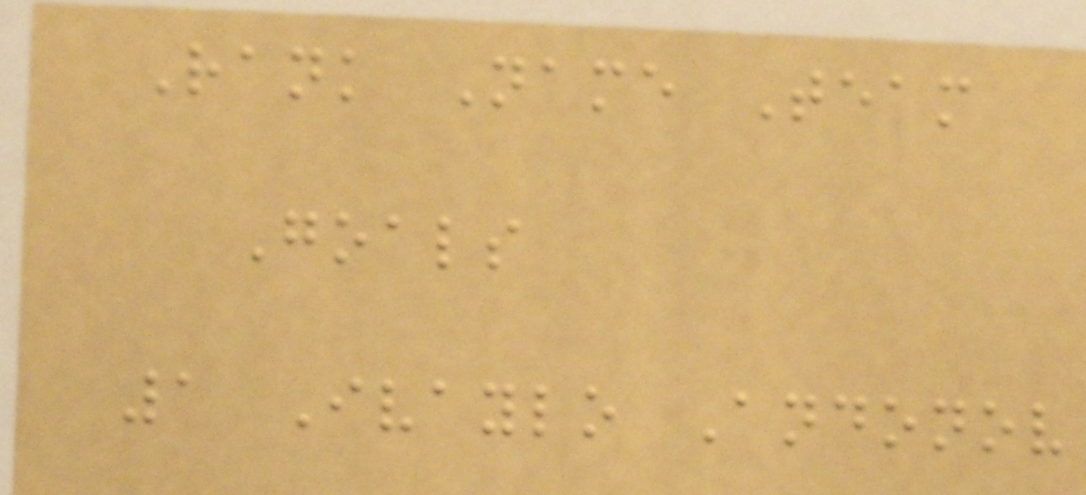Rank Name Team
Goals
1 Ivaylo Andonov
